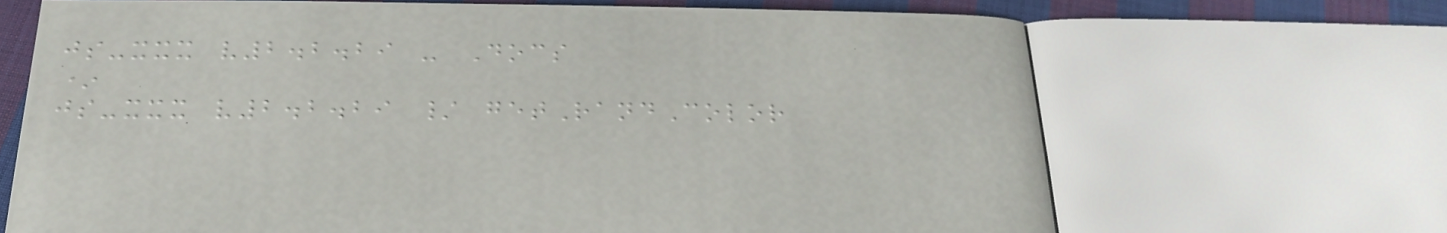js-xxx v2.2.29 - Docs
*
js-xxx v2.2.29 / getRandColor
